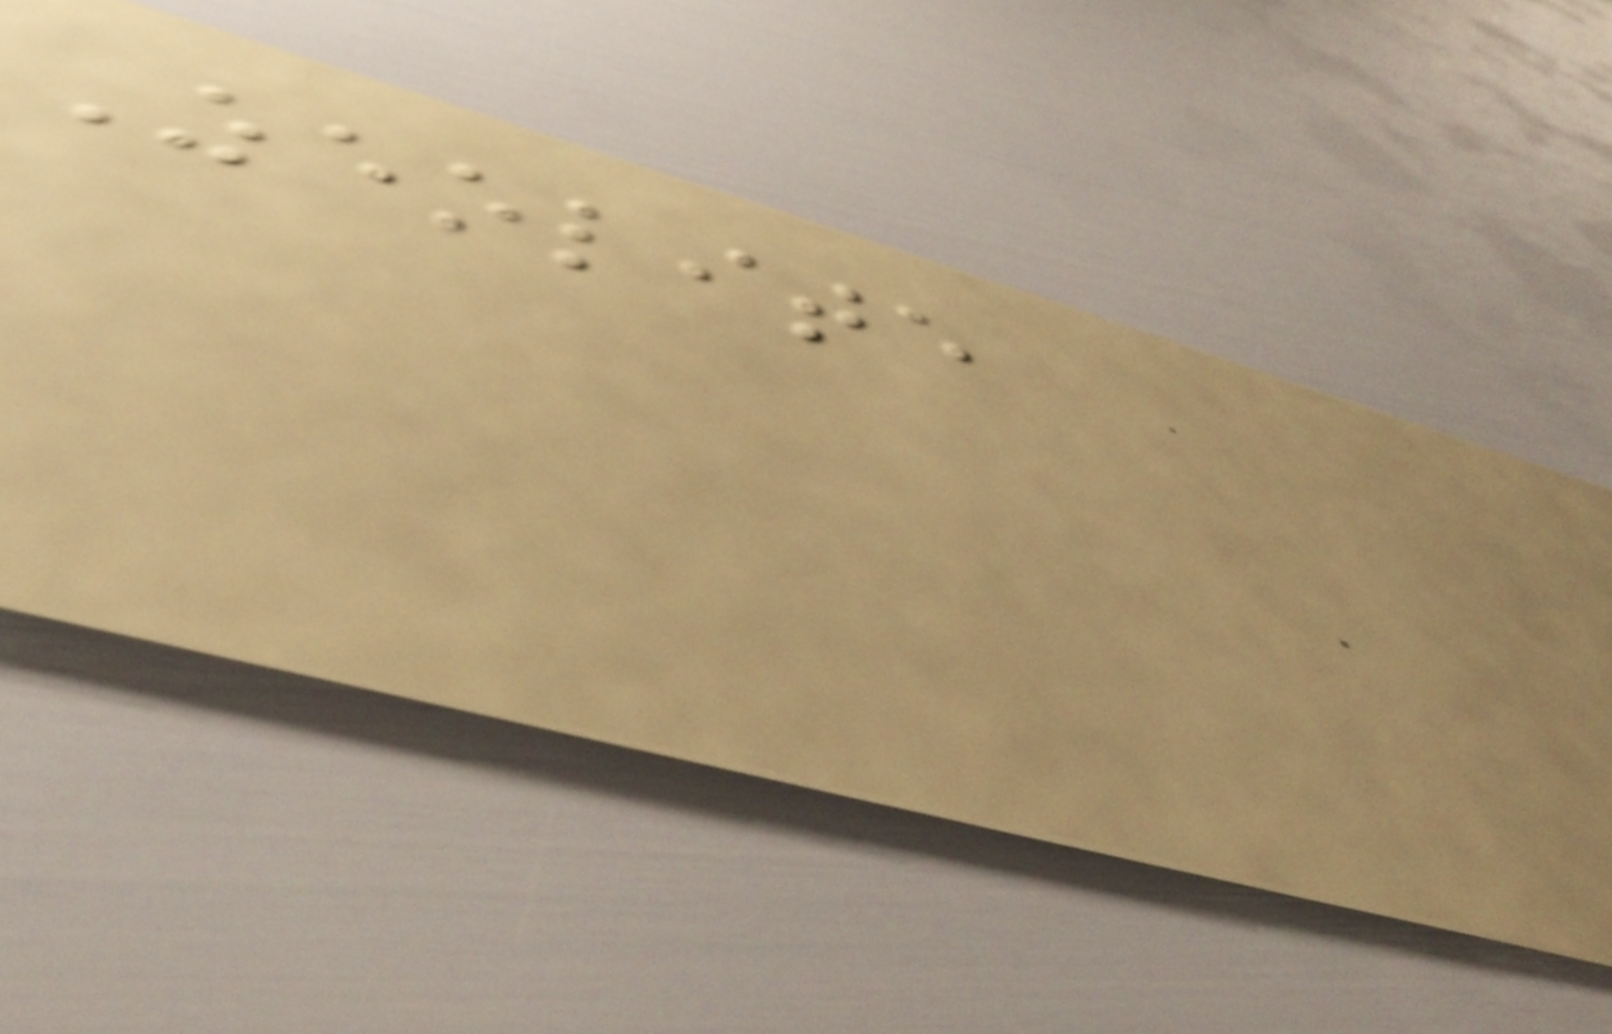Zeolite
